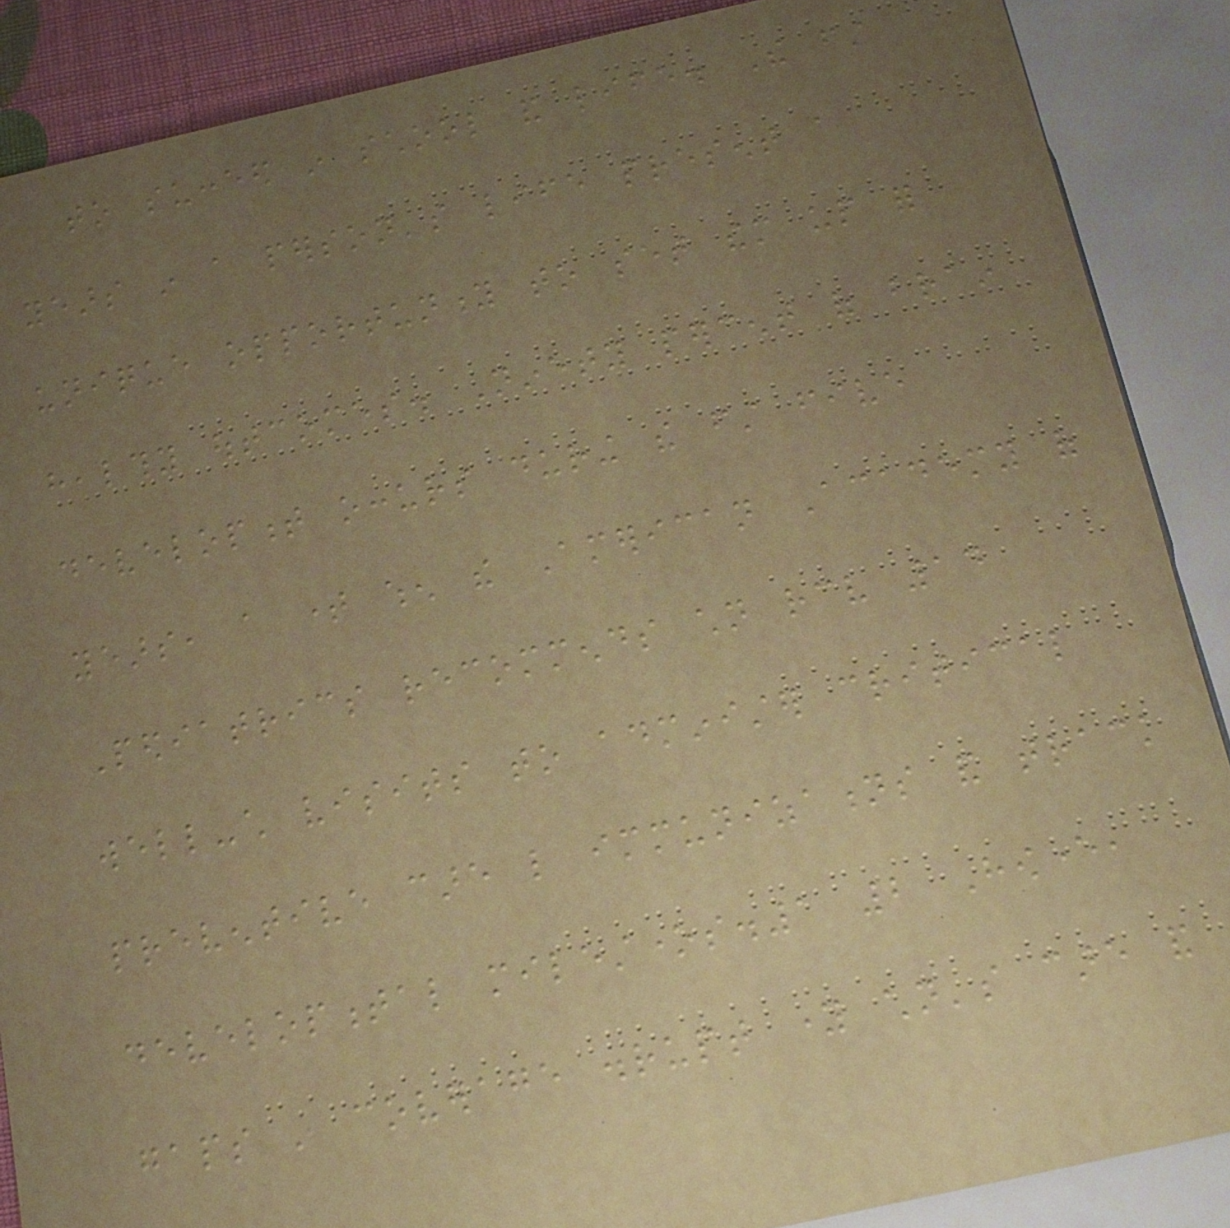to succeed in school and life. The first
years in a person's life present a
unique opportunity to set them up for
healthy outcomes. Ninety percent of brain
development occurs during the first five
years, a time when the American Academy of
Pediatrics recommends children receive 14
well-child visits to administer critical
preventive care like immunizations and track
developmental milestones.1 2 However,
gaps in coverage disrupt young children's care and
